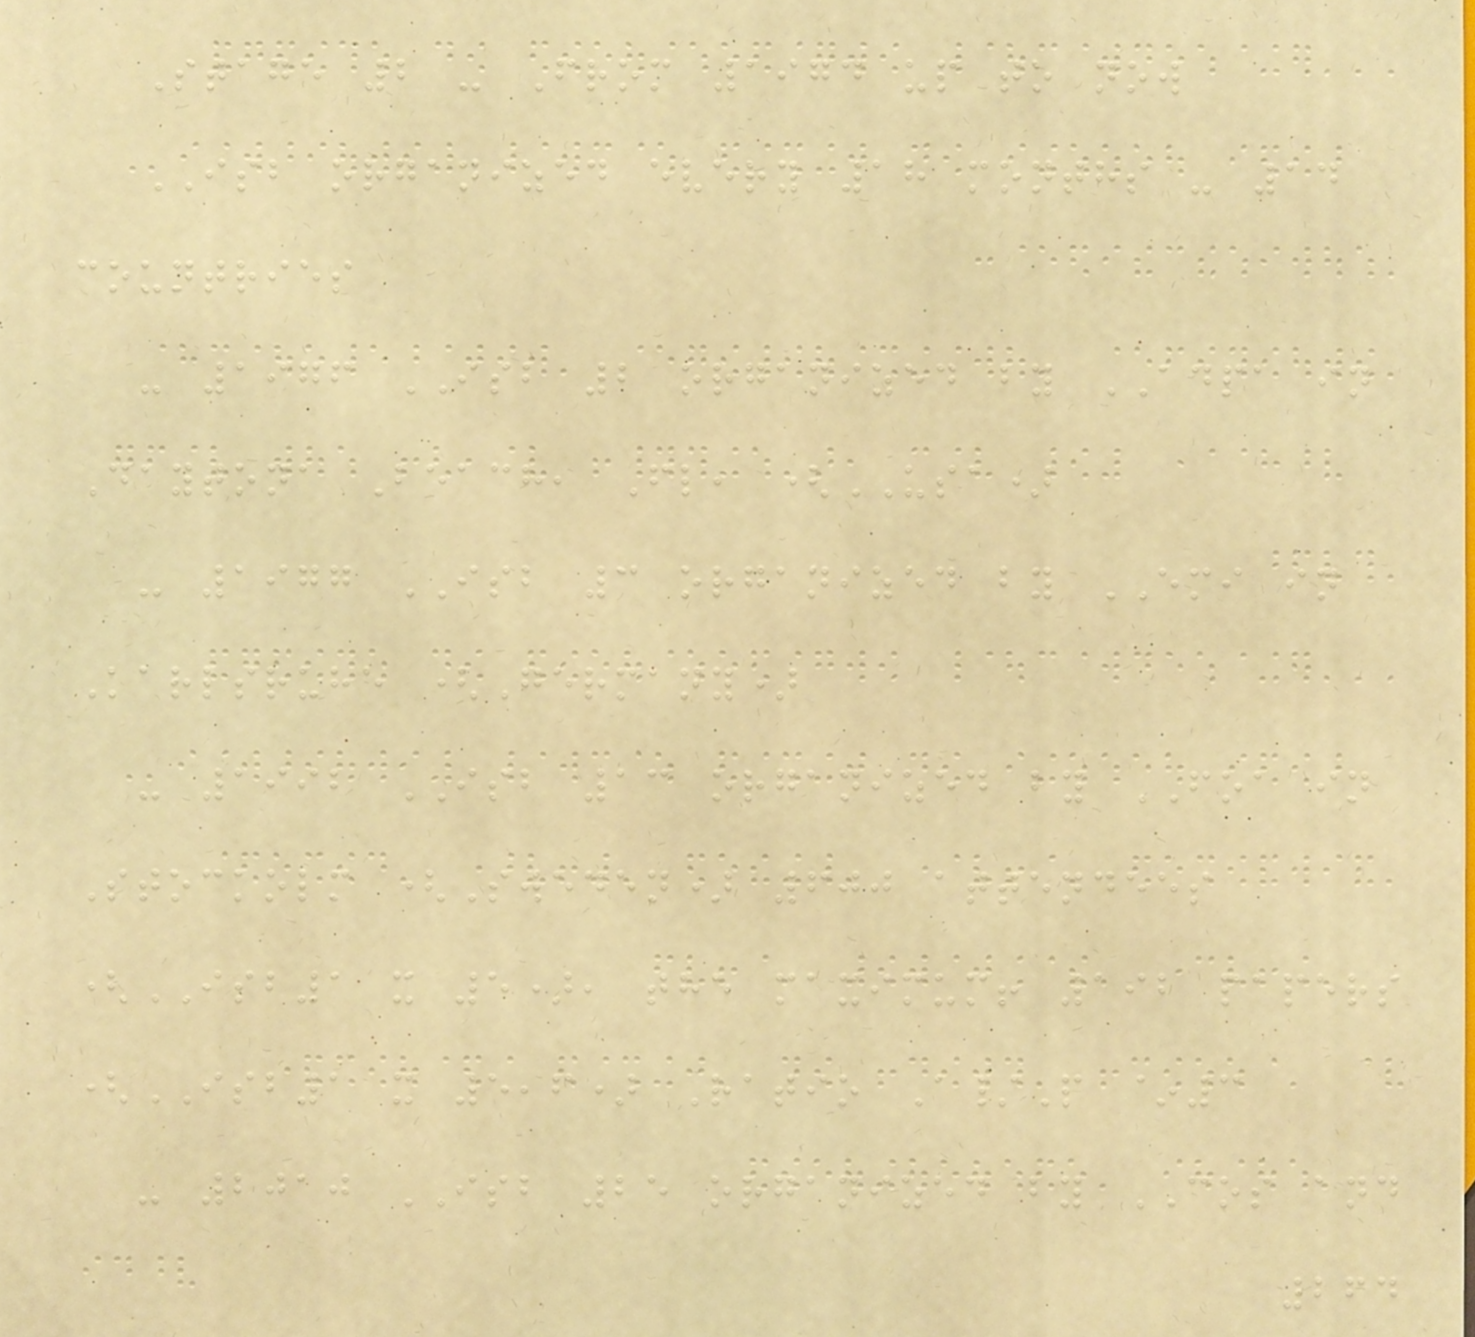Stage 2 - From 1974 up to now
ISB organized every 18 months - 14
countries
- 1976 ISB 2 organized by ADPA in
Daytona Beach, Fl, (USA)
- 1977 ISB 3 organized by EMI in
Karlsruhe (Germany)
- 1992 ISB 13 organized by FOA in
Stockolm (Sweden) 600 attendees
(ISB1 x 5), the maximum! 192 papers
(ISB1 x 5,6) Ratio A/P ~3
- 2010 ISB 25 organized by COS and
264
